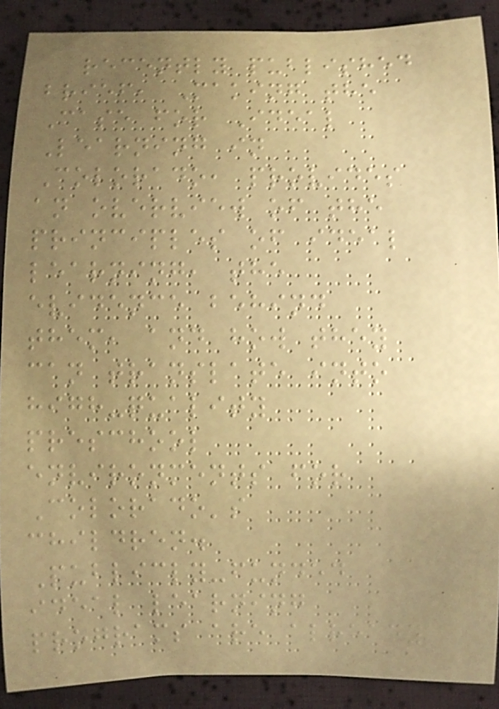recently published
brief, Making the
Case for Ideal
Learning in
Colorado, provides
an overview of the
principles of ideal
learning, the
evidence behind
them, and how they
can translate into
high-quality
preschool
environments for
Colorado's
children.
Publicly-funded
ideal learning
programs are already
